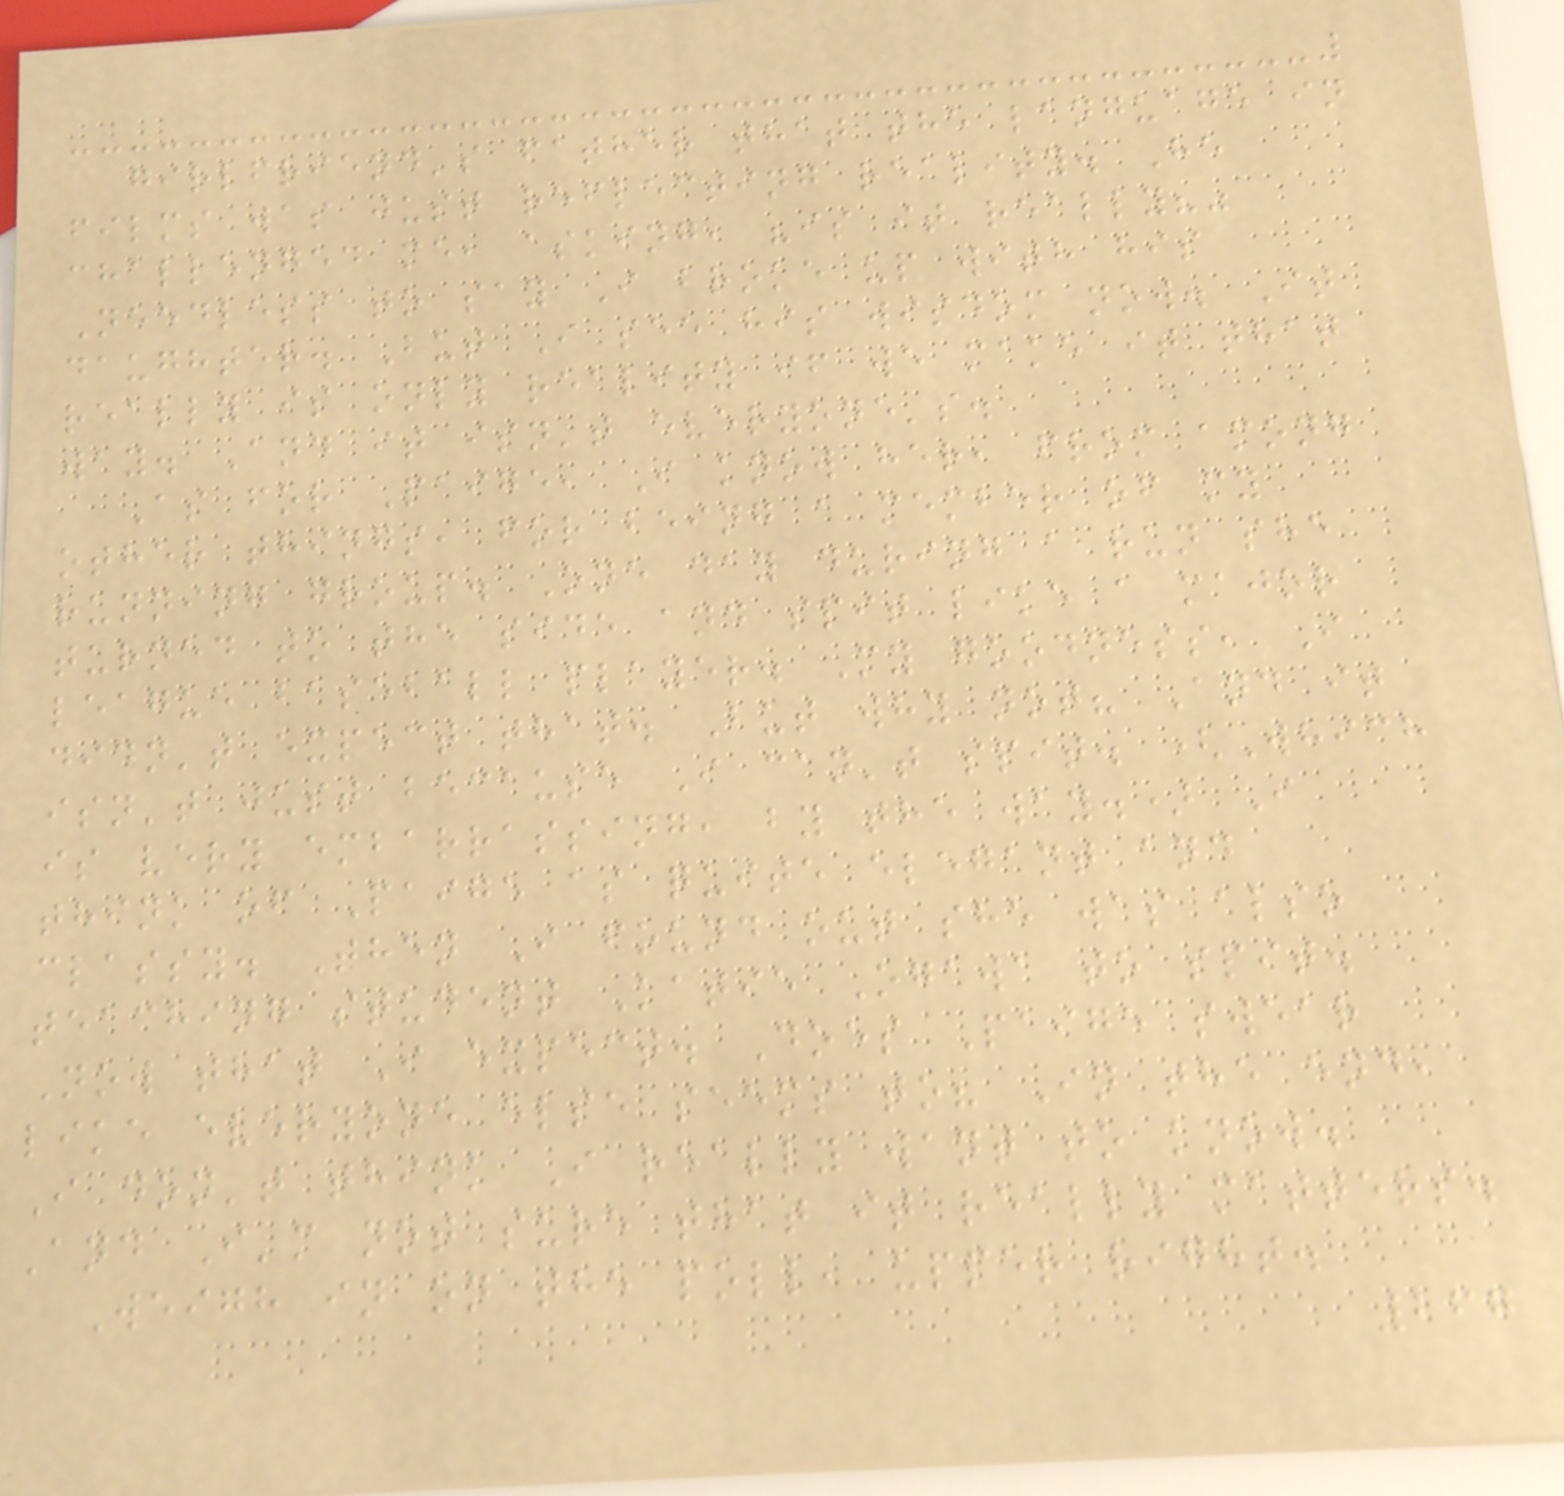girlfriend's father that the language in
films was just reflecting reality. He
challenged me, asking, "is it really?"
Needless to say I broke up with his
daughter. But I see his wisdom now. It
really is only reality if we make it that
way. And it isn't everyone's.
As for Paige, I know her, from among
other things, for being a member of my
running group. One day during a run she
turned to the side and spit like a major
league baseball player. My goodness, I
didn't expect that. But why not? And it
isn't just because I can't spit. (Which
is very embarrassing, by the way.) I
think of Paige as quite elegant and
classy. Then I found out she was also
teaching student Katie Ogawa to spit.
Now that I expect. Does Paige swear
like everyone else seems to? In the end,
I don't think I really want to know.
And I'm not sure that it really matters.
Weigh in on the poll, upper right.
267
